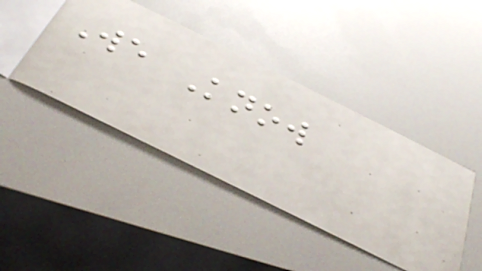We Know
